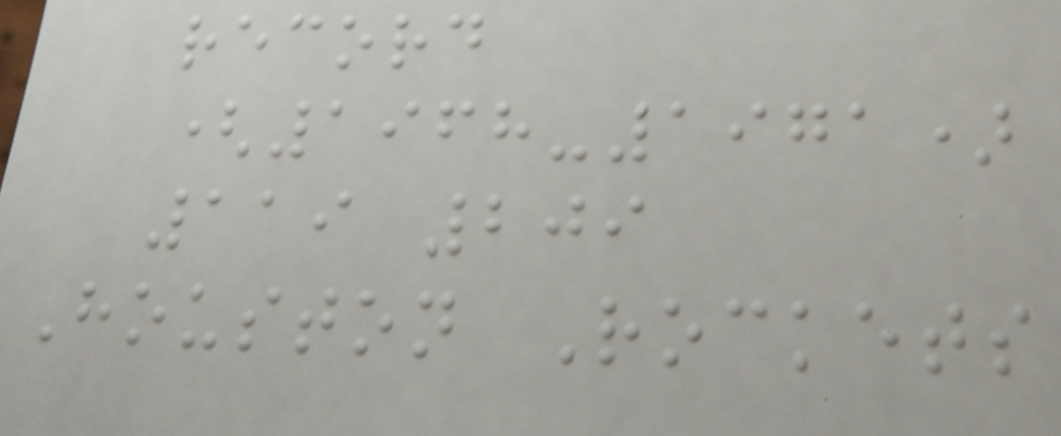record
(1968-1971)
119 209
Houston Rockets
